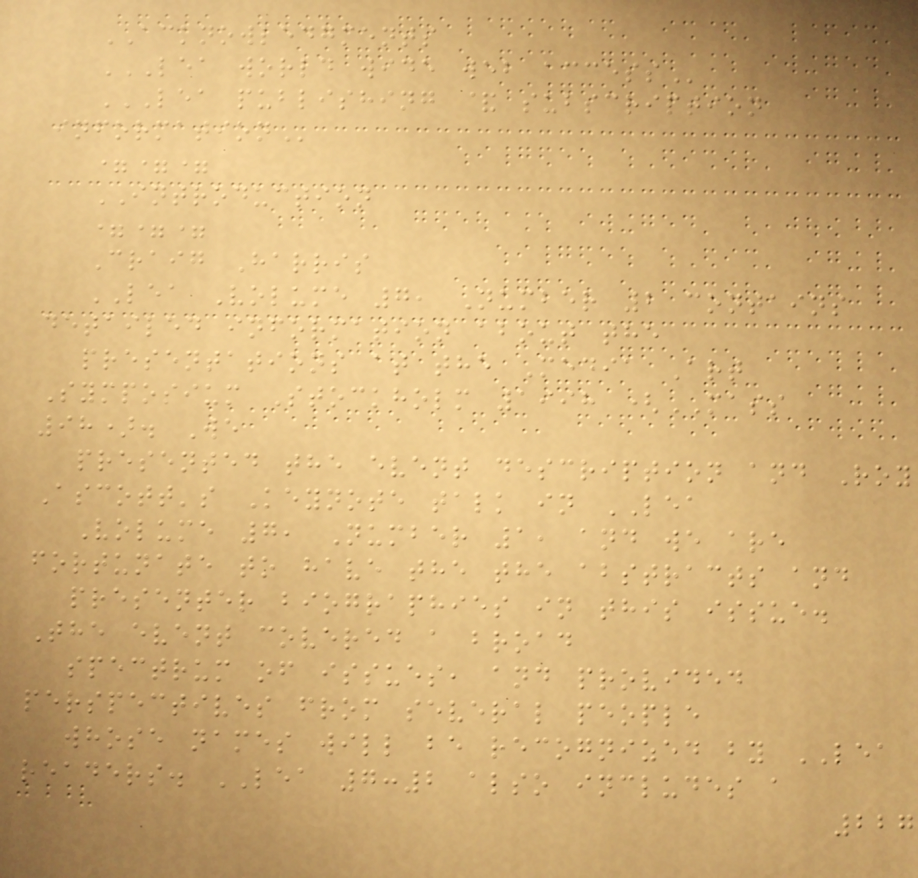ACKNOWLEDGMENTS
LEA WORLD WIDE WEB ACCESS
LEA PUBLISHING & SUBSCRIPTION
INFORMATION
===
INTRODUCTION
===
Craig Harris
LEA Volume 7, Number 2 contains
detailed information about the
presentations at the Media Art
Symposium Stockholm 1998 (MASS
98). We
presented the event description and Roy
Ascott's Keynote talk in LEA
Volume 7, Number 1, and we are
fortunate to have the the abstracts and
presenter biographies in this issue.
The event covered a broad
spectrum of issues, and provided
perspectives from several people
whose names will be recognized by LEA
readers. LEA 7:2 also includes a
227
